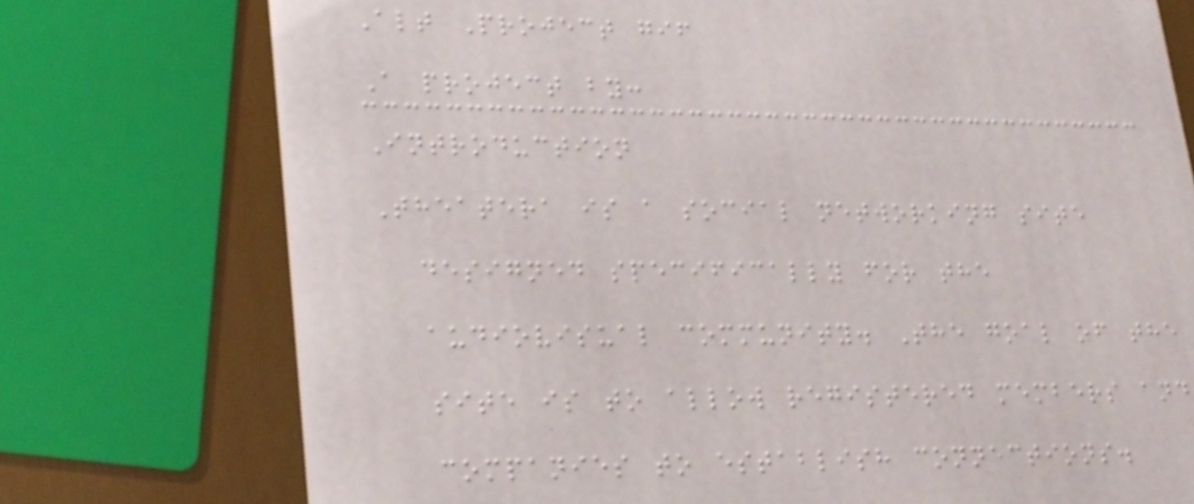Alt Project gif
A project by:
Introduction
Theatera is a social networking site
designed specifically for the
audiovisual community. The goal of the
site is to allow registered members and
companies to establish connections.
